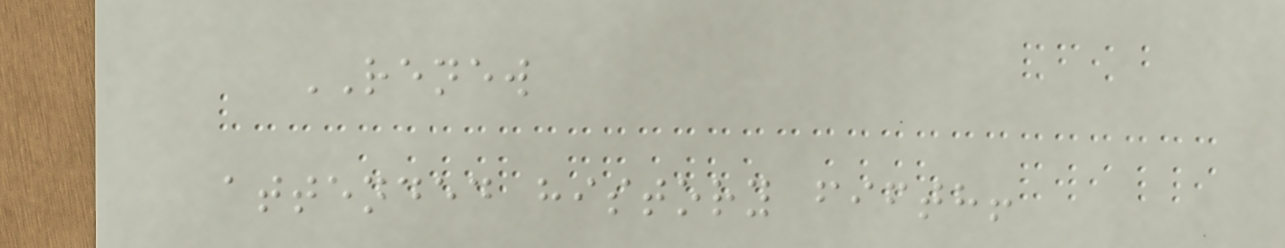RENEW
attended history fifth!
